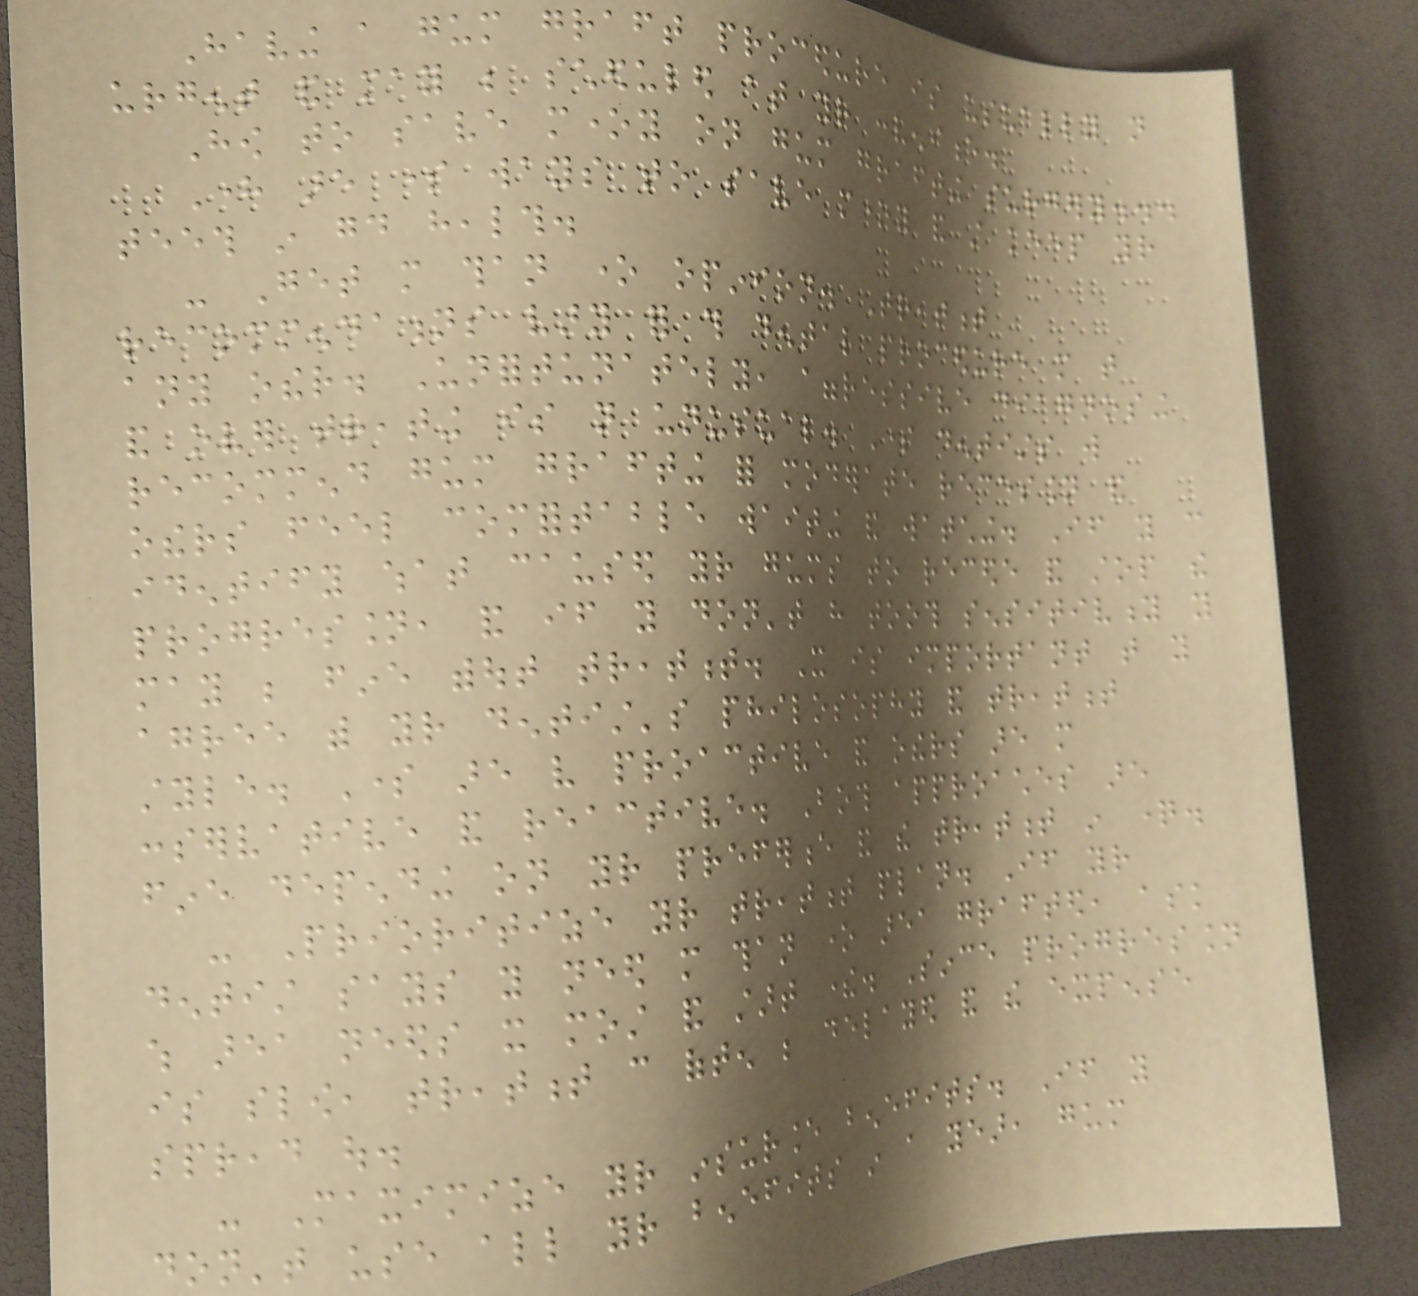Having a gum graft procedure is usually not
urgent and may be scheduled at your convenience.
How to save money on gum grafting surgery...
Here are some ways to save money and still keep your
teeth in good health.
- Get more than one opinion. Treatment
recommendations vary for this dental procedure more that
any other. Unfortunately, aggressive diagnosing
and over treating is not unusual. Some dentists will
recommend gum grafting for moderate recession and
others feel comfortable waiting and watching. If you can
identify what caused your gums to recede and stop the
progression, and if you don't have tooth sensitivity you
may be fine without treatment. It is important that you
agree with your dentist's philosophy and treatment
style. Some are very proactive and others are more
conservative and reactive. Both approaches are
fine depending on your preference and the treatment in question.
- Prioritize your treatment plan. If your
dentist says you need more than one area grafted, ask
which area needs it most and start there. Since progression
is slow, treatment can often be delayed and the expense
spread out.
- Maximize your insurance benefits. If you
don't use all your benefits in a year, gum
